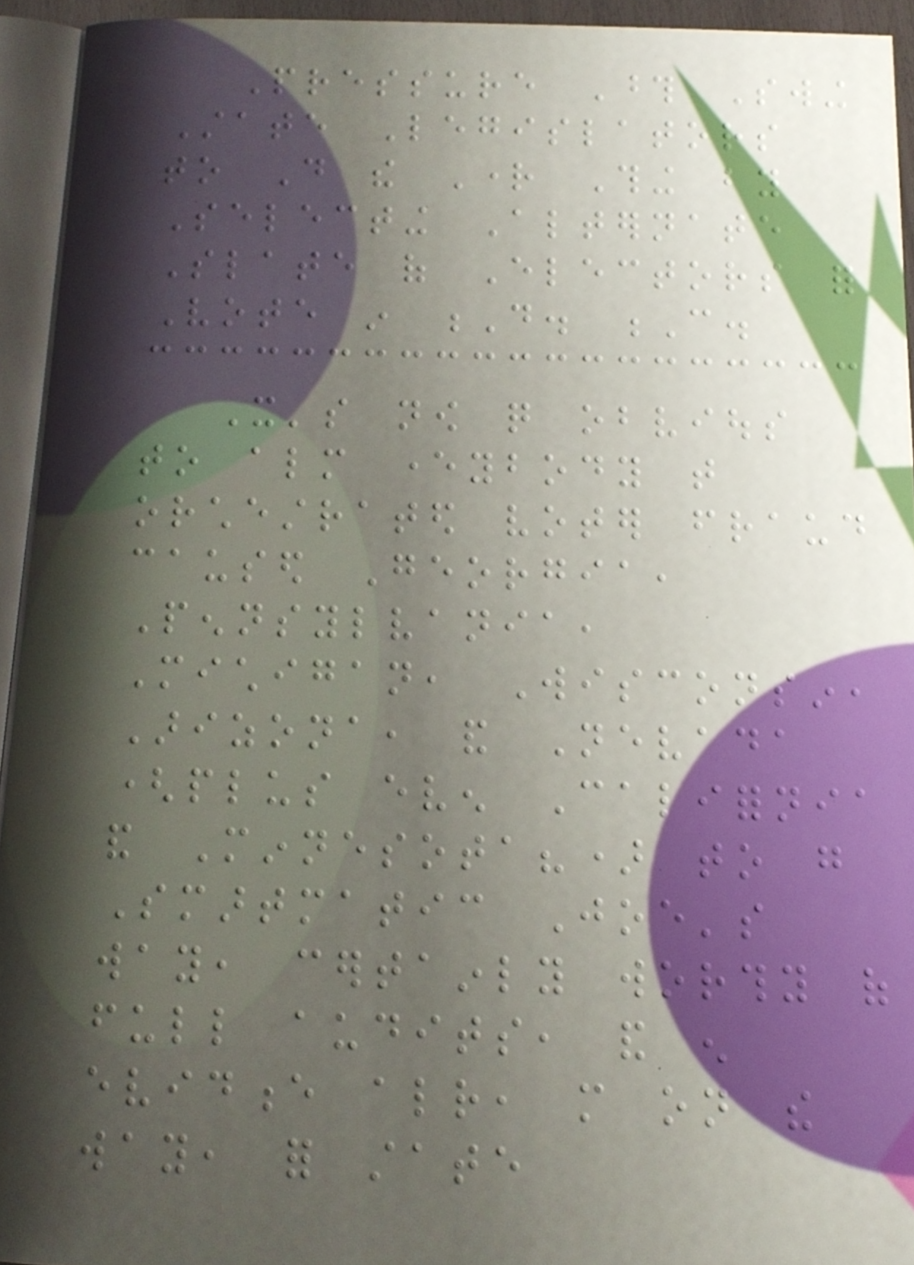Pressure Those Swing
State Legislators
to Do the Right Thing by
Selecting Alternate
Slate of Electors for
Vote in D. C.
It's now quite obvious
to almost everybody that
orchestrated voter fraud
caused Georgia,
Pennsylvania,
Michigan, Wisconsin,
Arizona, and Nevada
(plus even California
and Minnesota?) to go
Smartmatic Joe's
way, certainly worthy of
full audits, and enough
evidence already, more on the
way, for state
